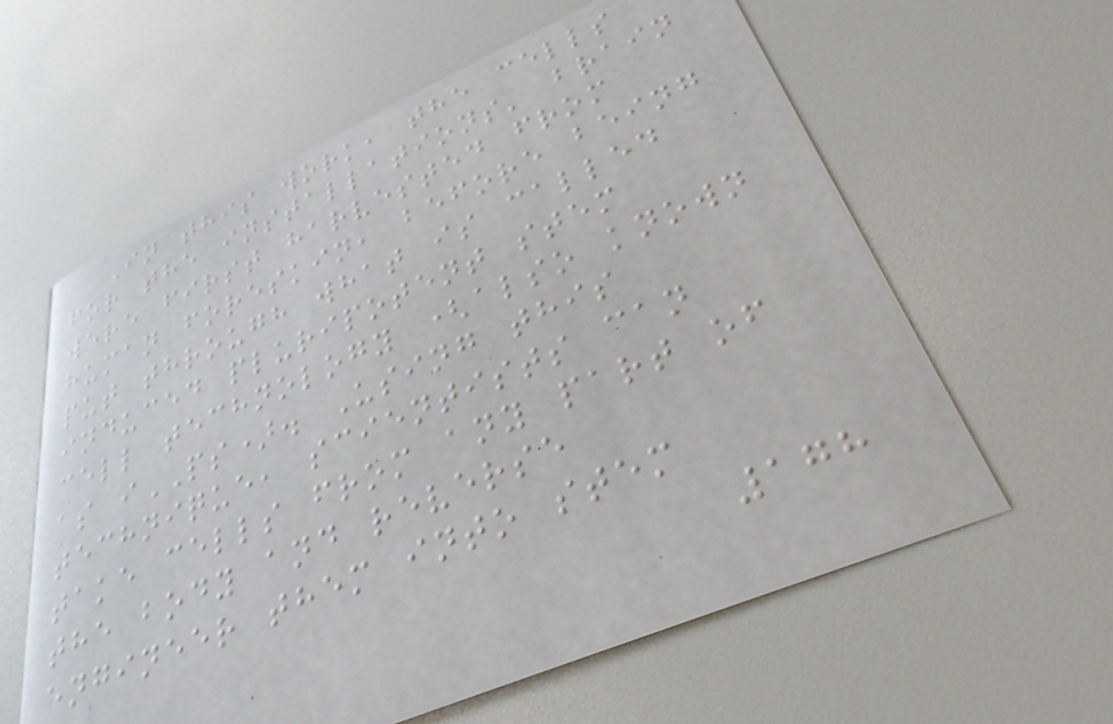In this work, the cells
for the installations' brain
were first harvested from
human foreskin, before being
put through what is called
induced pluripotent stem
cell technology (also known
as iPS). Using this
technique, scientists can
take cells from any part of
the body and reverse
engineer them into stem
178
